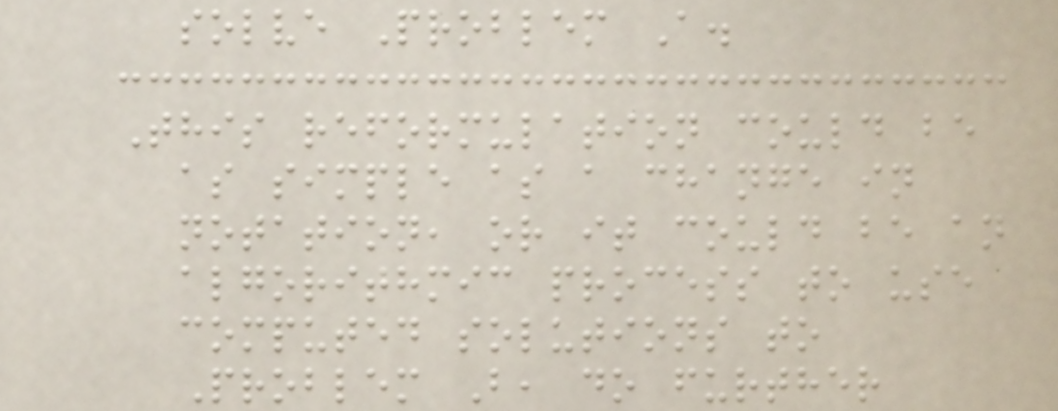solve Problem A.
This reformulation could be
as simple as a change in
notation, or it could be an
algorithmic process to use
computed solutions to
Problem B, do further
